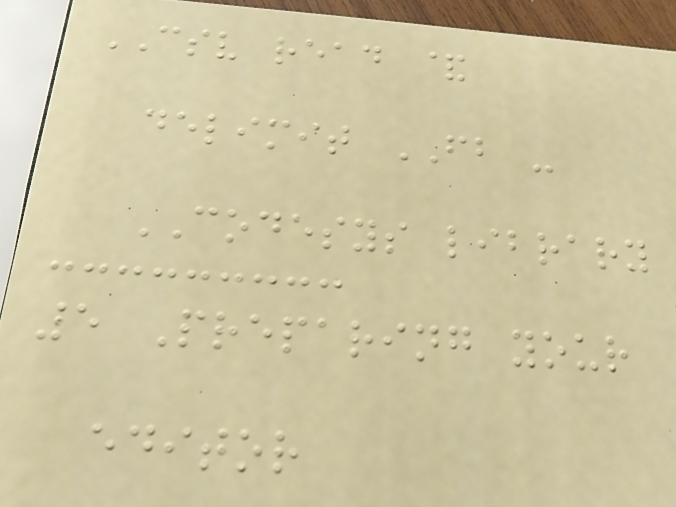CSV read &
delimit FB -
CODESYS library
5 Preparing your
editor
